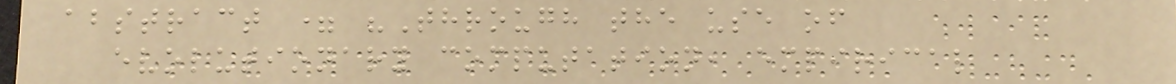abstract = "Through the use of
evolutionary computation, empirical
